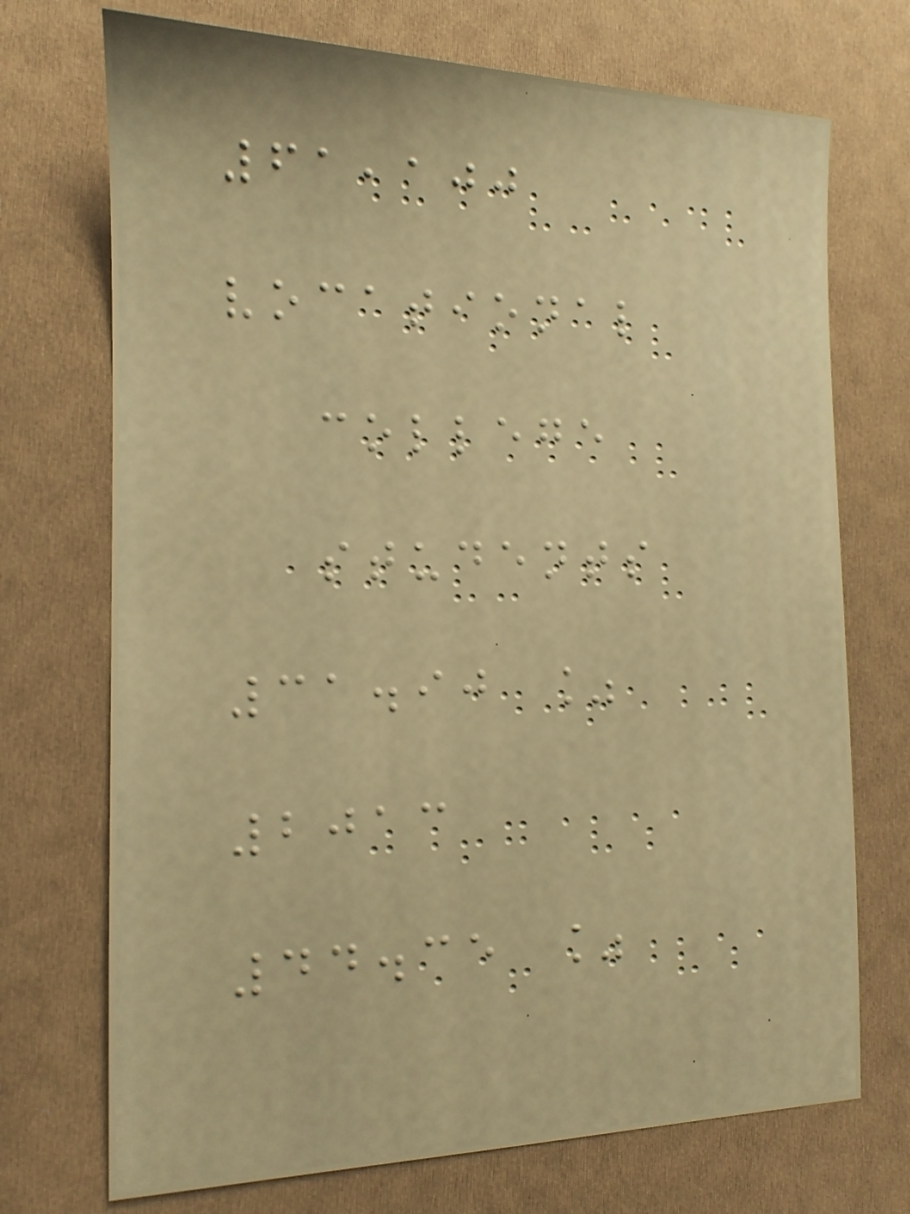61,100
vocational
college
students
31.90 %
2013
44.35 %
